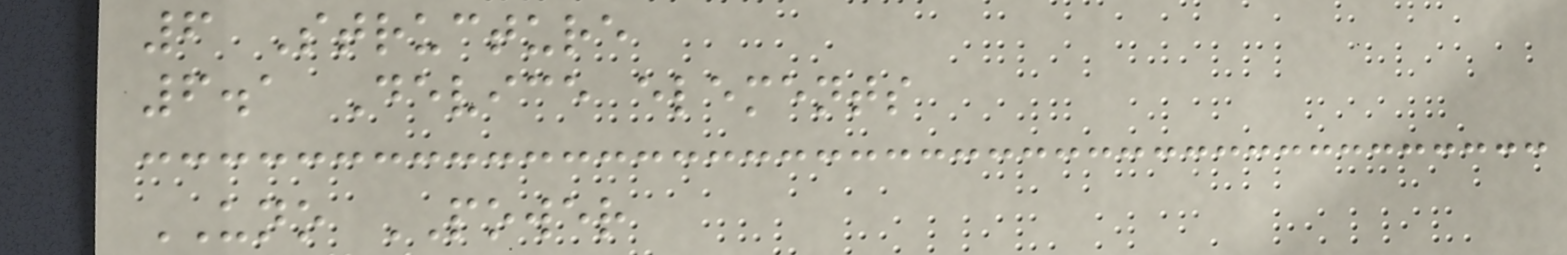6 Structure
6.1 Device elements
UNO POWER
